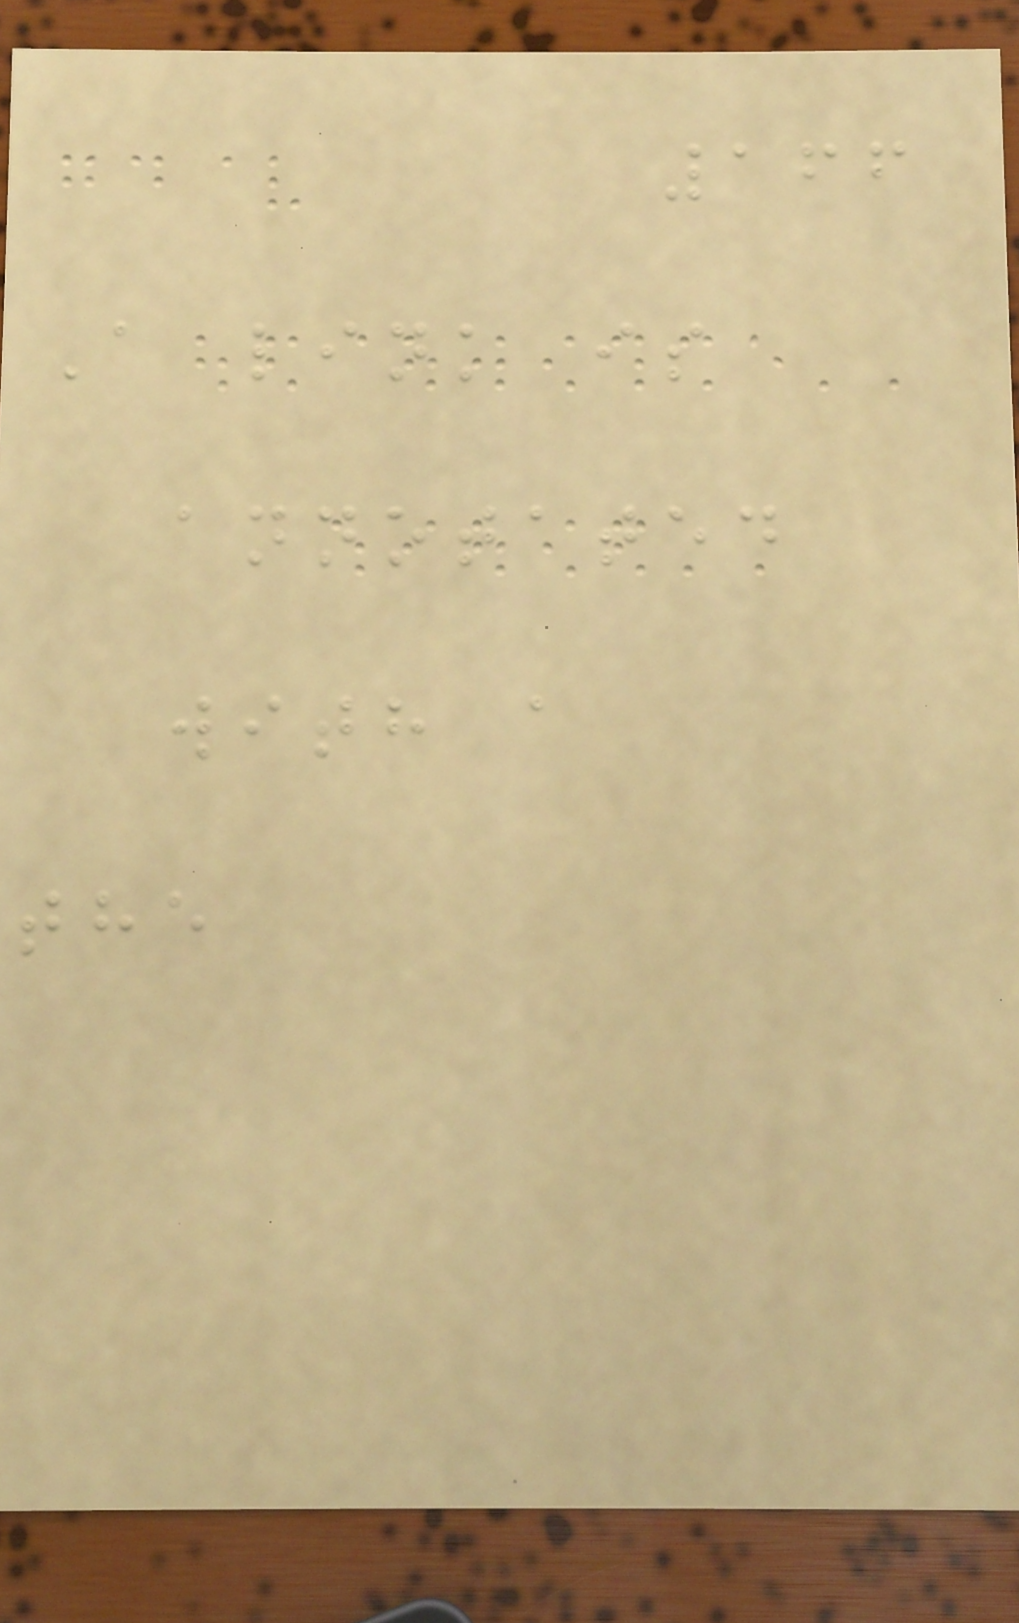166
A link is
annotated
with a
the
